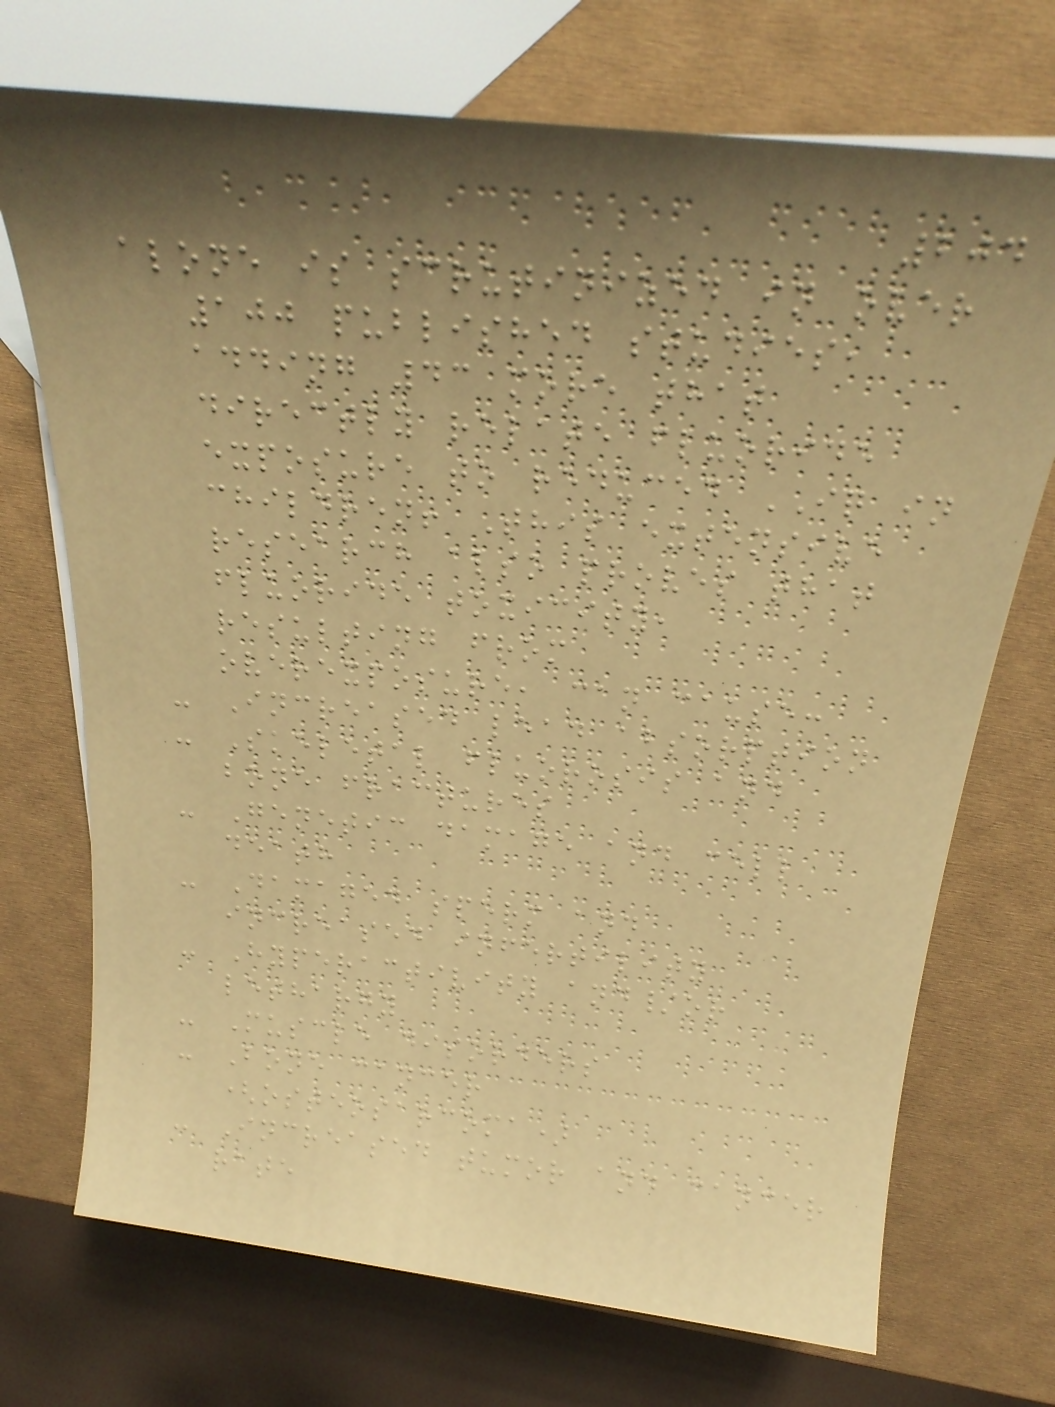204
alone is scrutinized in over
100 published studies,
adding 43 more that
directly relate fluoride
exposure to reduced IQ in
children! This extensive
research also proves that
fluoride toxicity,
resulting from
overexposure, can cause:
- Increased lead absorption
- Skeletal fluorosis and
bone fractures
- Genetic damage and cell
death
- Damaged sperm and
increased infertility
- Hyperactivity and/or
lethargy
- Muscle disorders
- Bone cancer
(osteosarcoma)
- Increased tumor and cancer
rate
